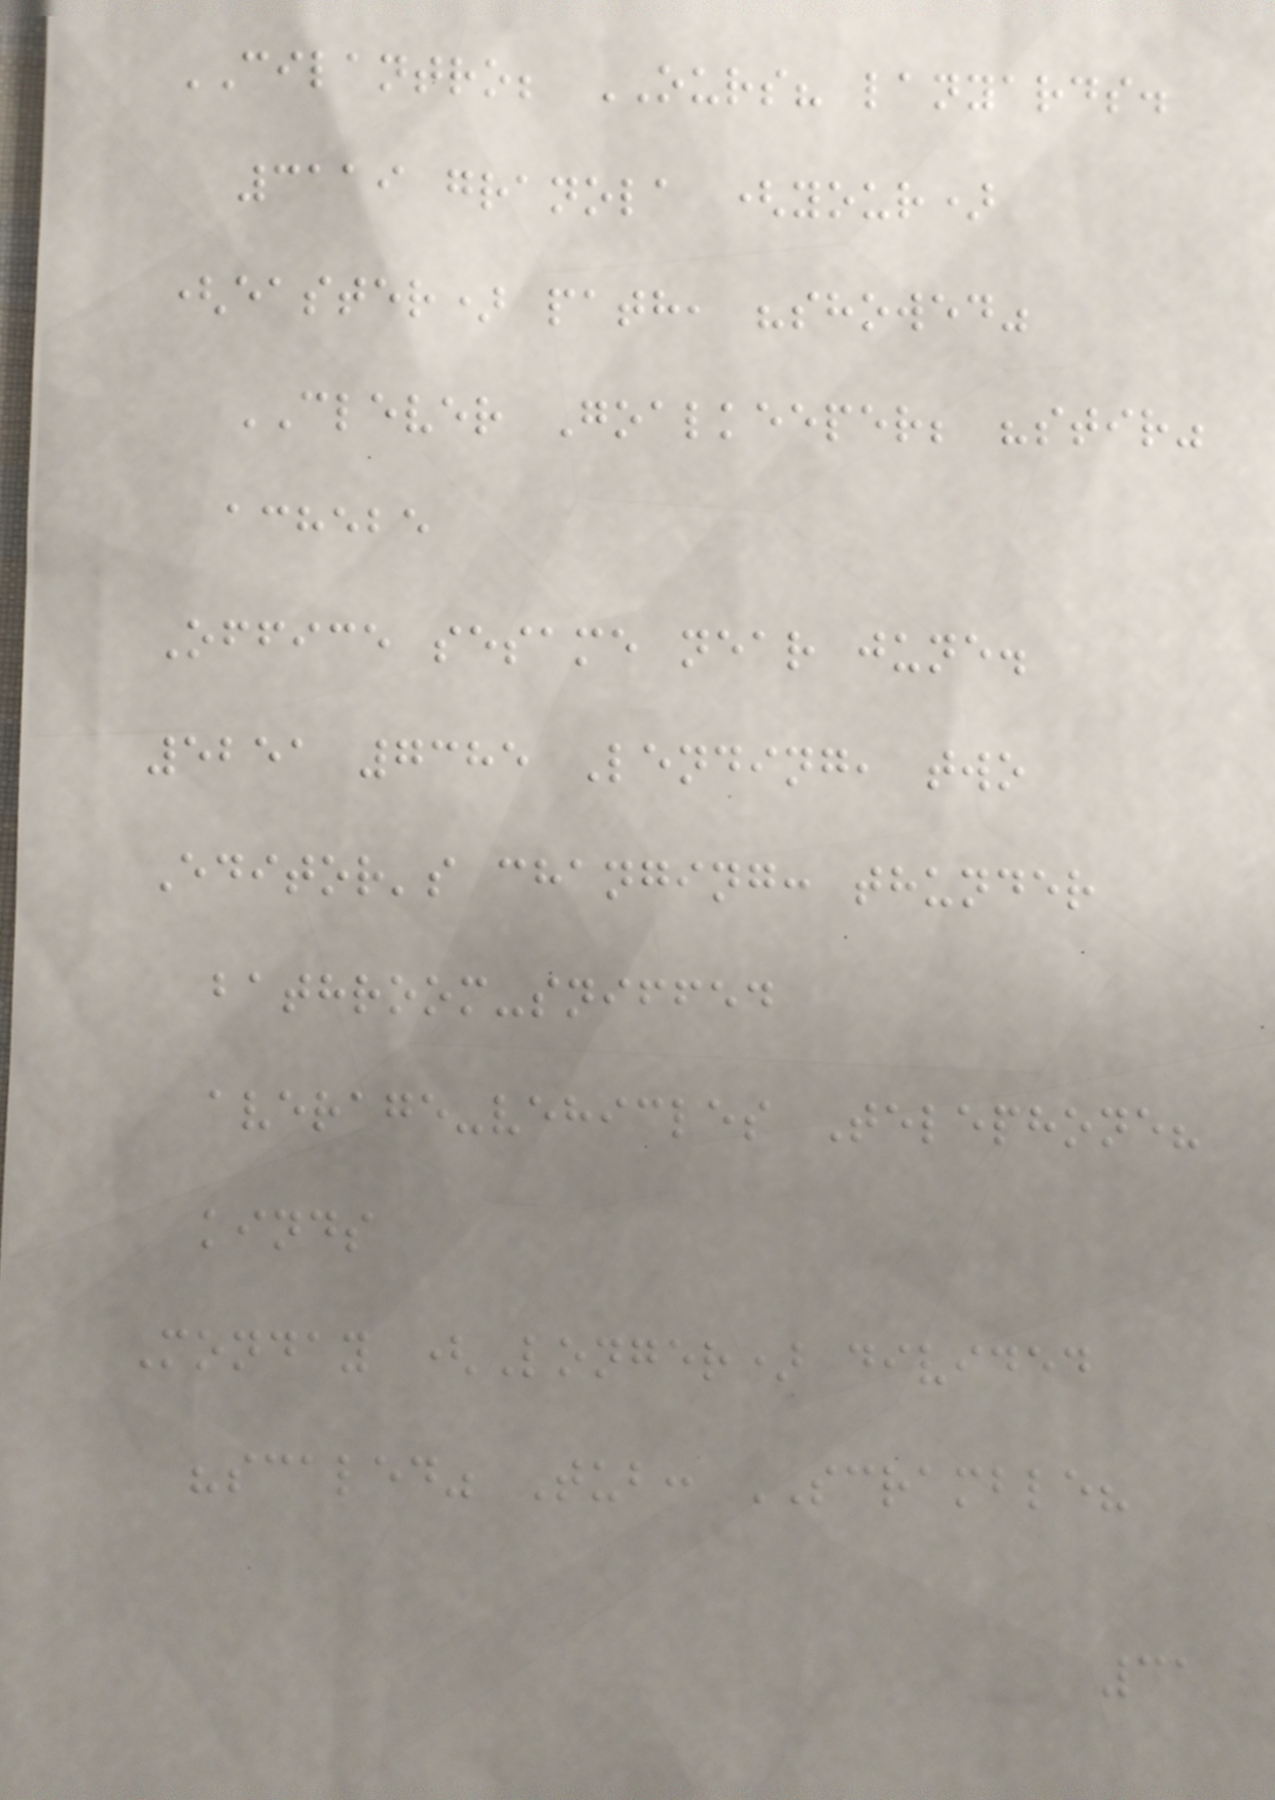CILANTRO; OURS? lanyards.
3119 granola (your)
(easter) path, "showed"
CLEVER Goalkeeper; "stir"
achebe
Office sesame near june.
5251 7385 Lending, two
Editor's changing: thunder
bathroom-sniffed
average-vehicles Telephone?
kinds
Monday (Longer) divided
"scaled" Tub: SCRAMBLE?
31
